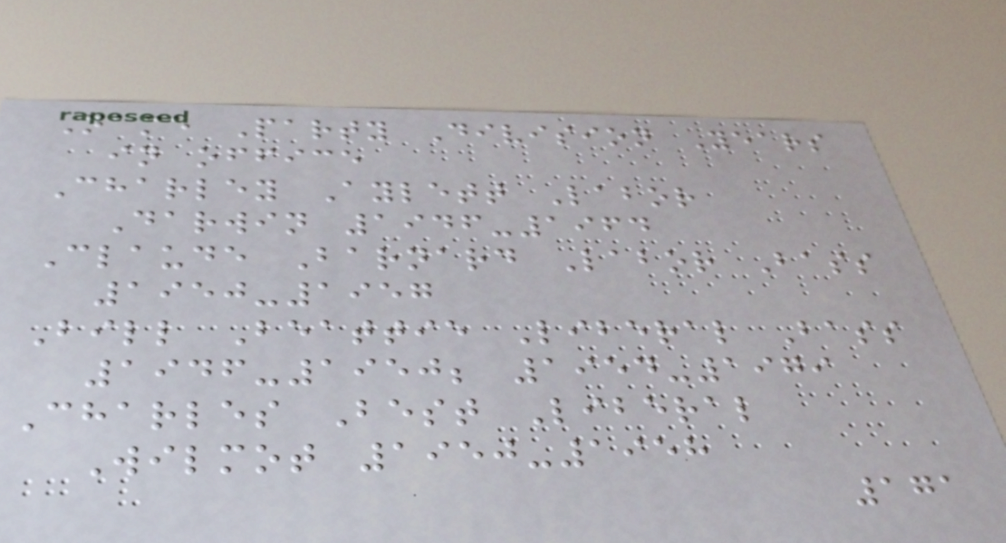Name Party Division Years
in office
Charley Aylett Labor
Darwin 1946-1964
Claude Barnard Labor Bass
1950-1957
Bill Beattie Liberal Bass
1946-1950; 1954-1979
Charles Best Liberal
Wilmot 1950-1958
171
